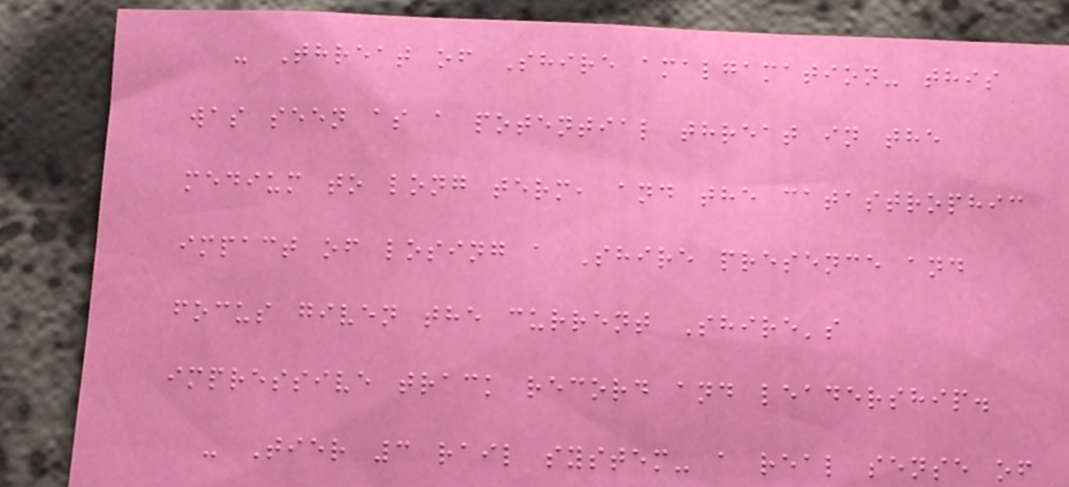- Threat of Shire amalgamation- this
was seen as a potential threat in the
medium to long term, and the catastrophic
impact of losing a Shire presence and
focus given the current Shire's
impressive track record and leadership.
- Tier 3 rail system- a real sense of
